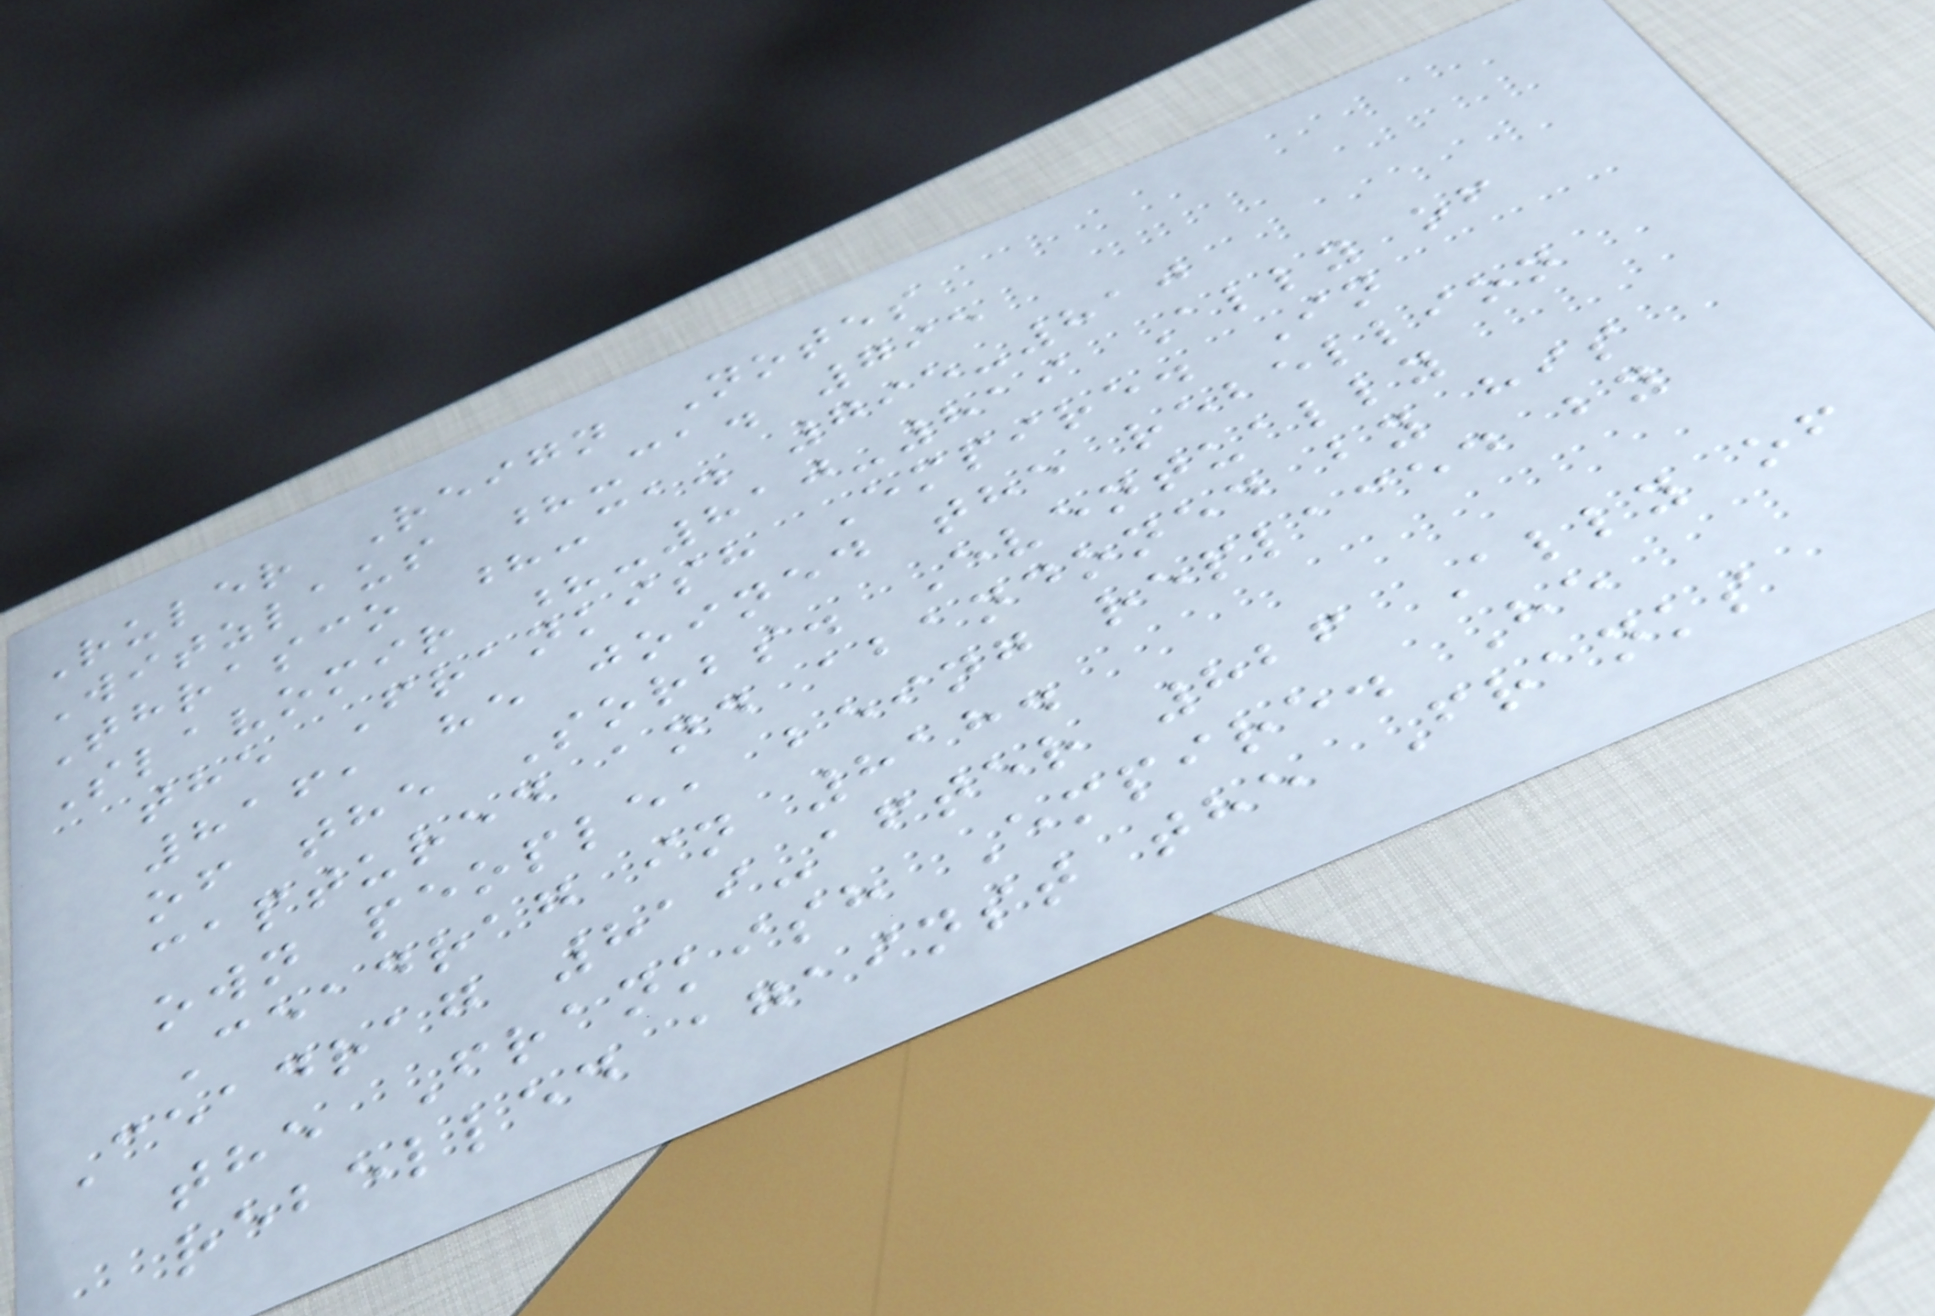Ruler Reign Notes
Witzlaus ?-ca. 795
Thrasco ?-ca. 795-810
Slavomir ?-810-819 Ally of
the Frankish Empire. In
816, he joined the rebellion
of the Sorbs. Eventually
captured and abandoned by his
own people, being replaced by
Ceadrag in 818.
Ceadrag 819-after 826 Ally of
the Frankish Empire. He
rebelled against the Franks
